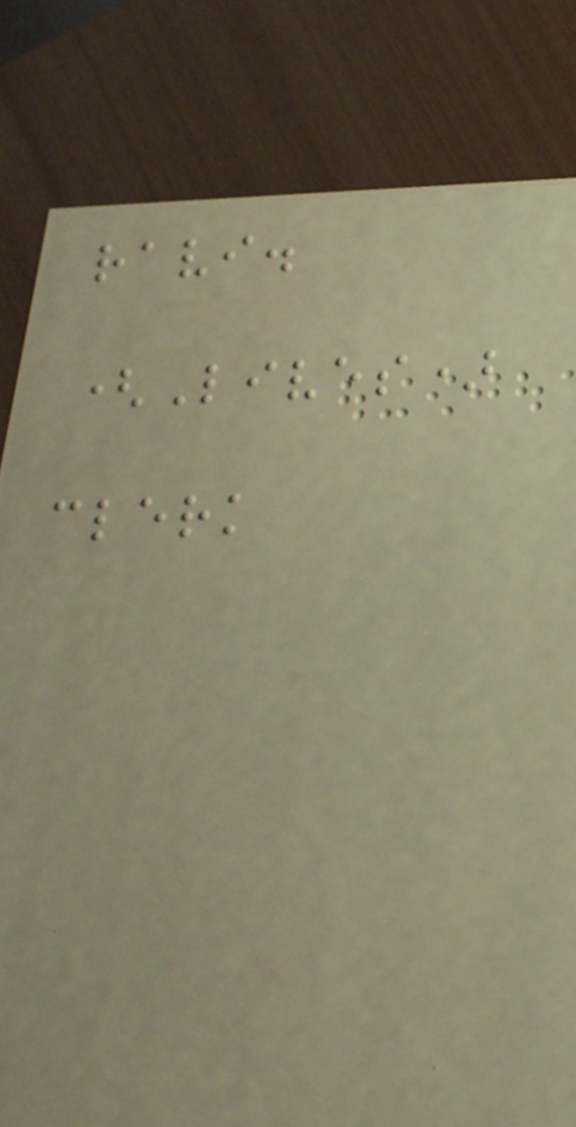ravi.
(Lives)
clerk
